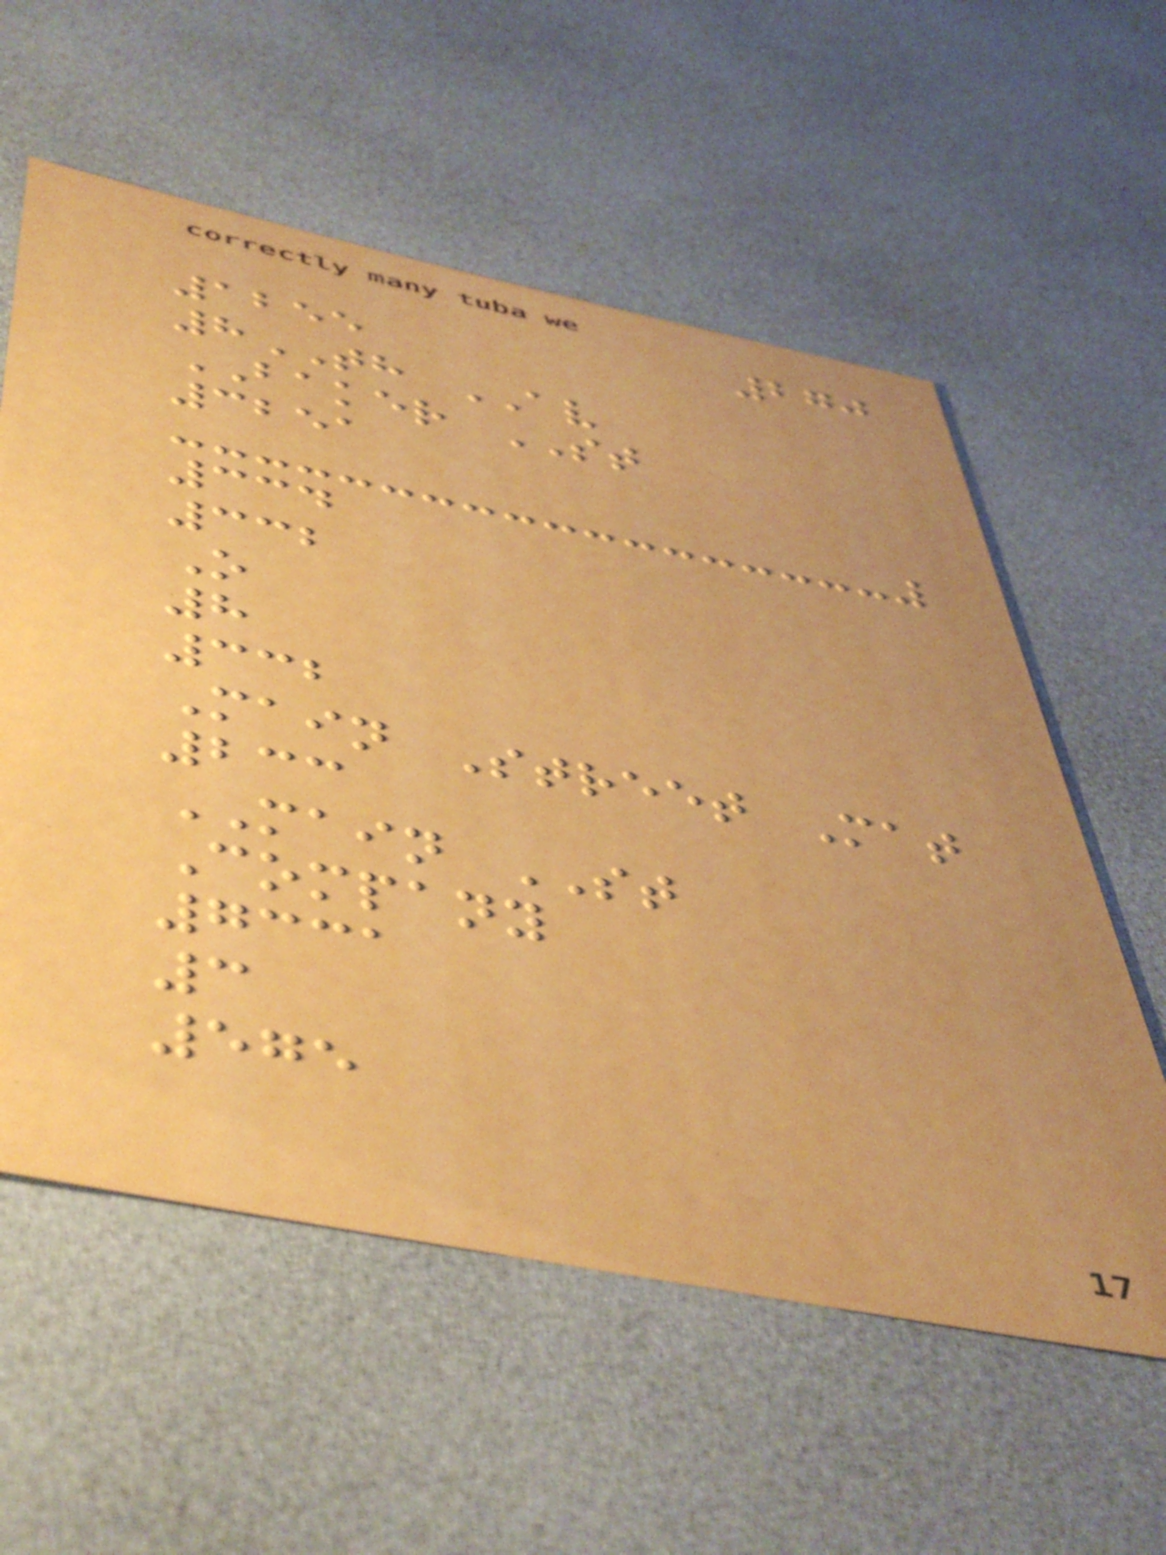270
1255
8TH AV
BAKER ST
3251
334
332
O
8
332
Main Street Mat
233
MAIN ST
Company
7331
3
575
